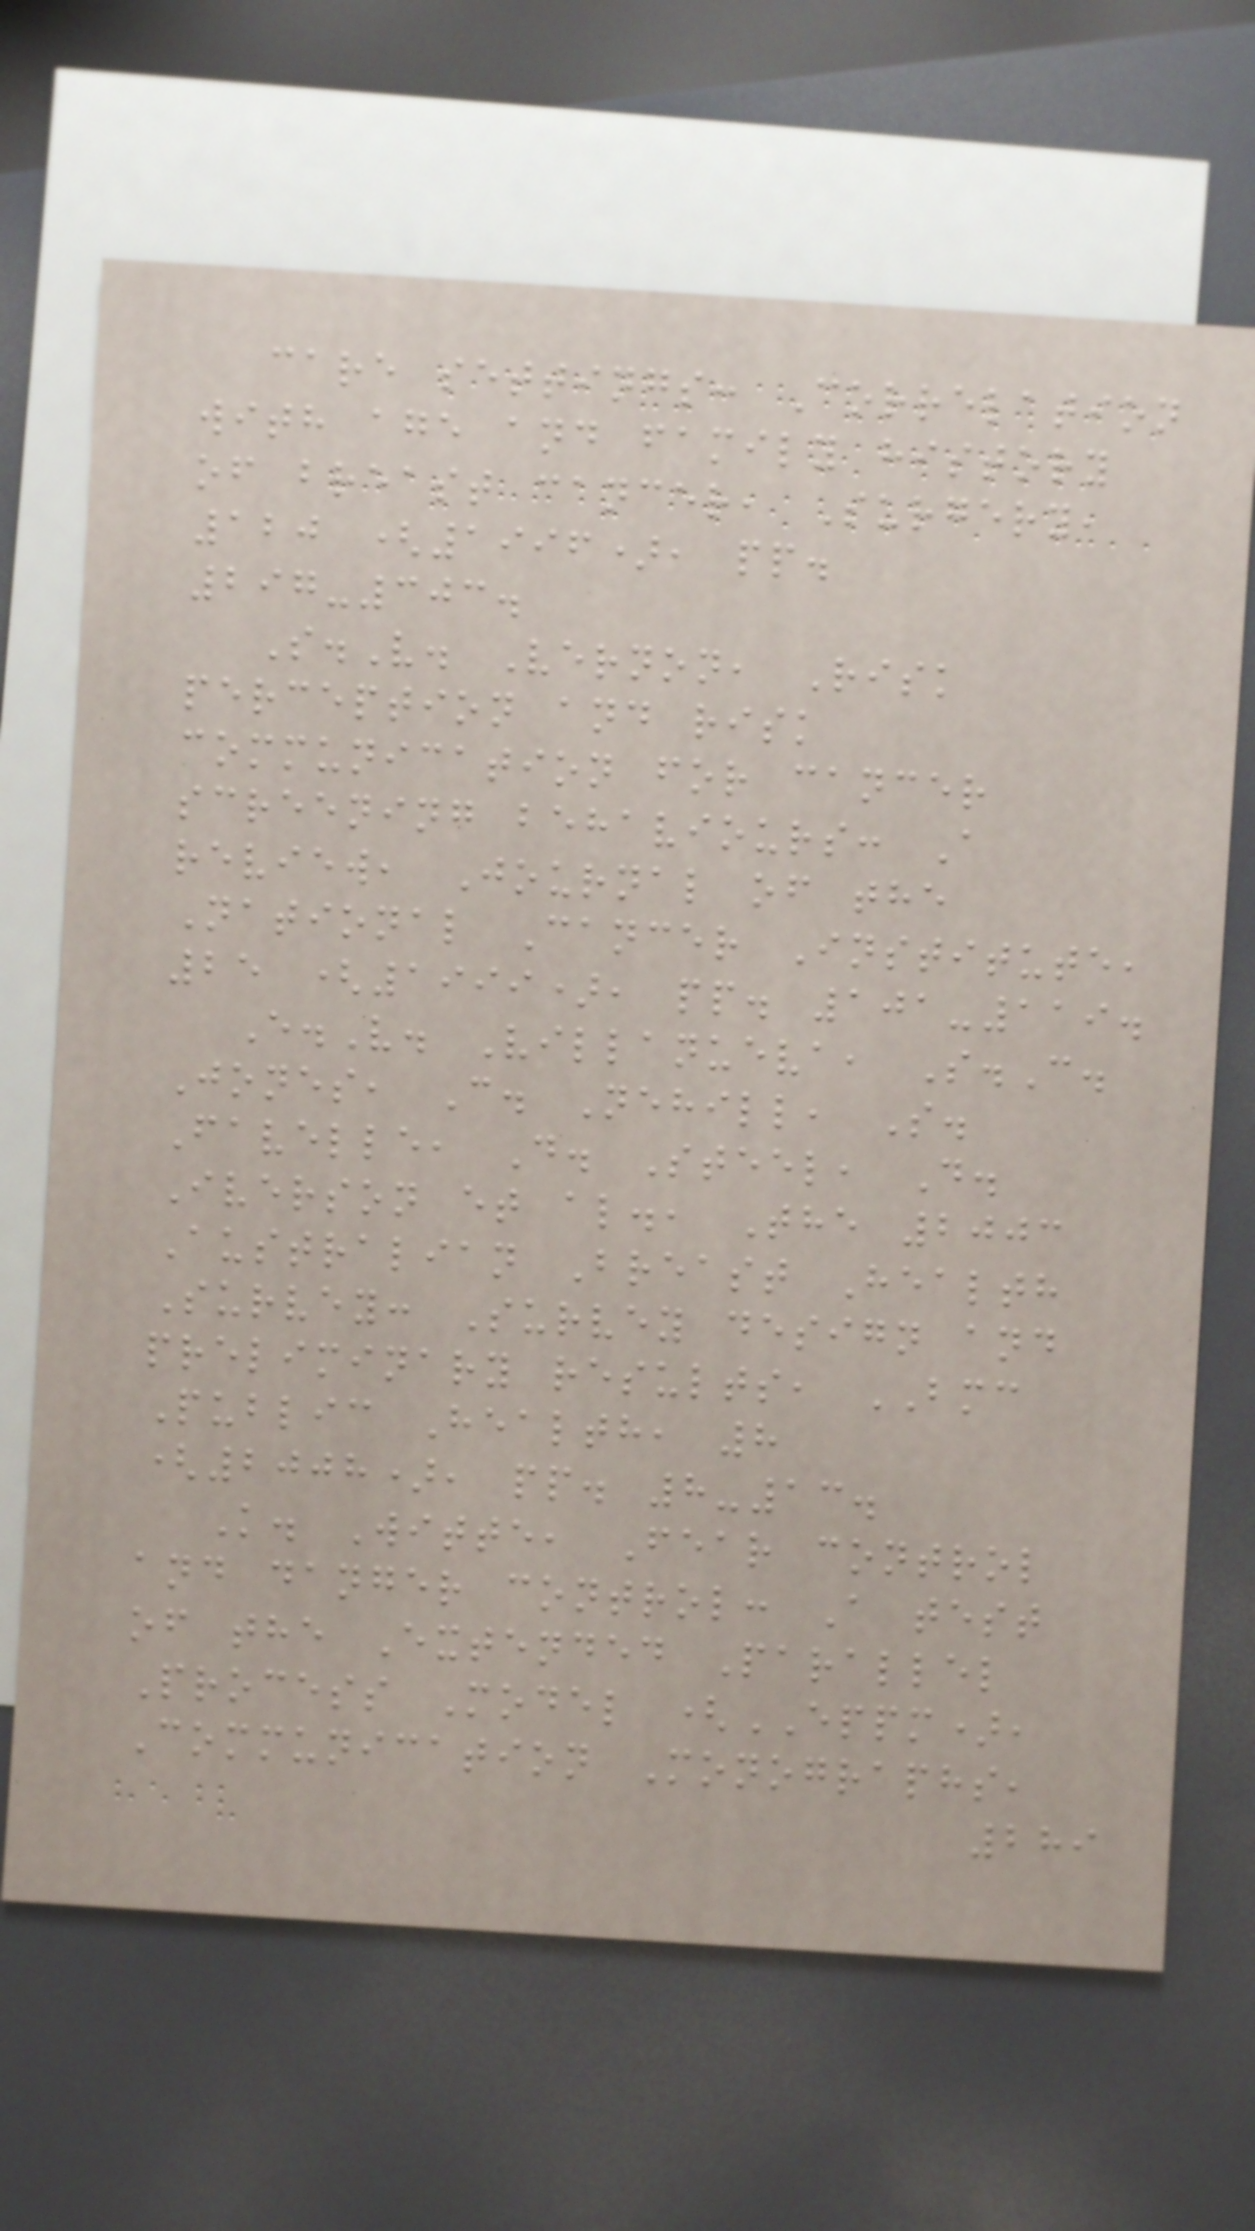care settings: Correlation
with age and family history
of breast cancer, Surgery,
120 (1996), pp.
297-303.
S.V. Vernon, Risk
perception and risk
communication for cancer
screening behaviours: A
review, Journal of the
National Cancer Institute,
25 (1999), pp. 101-119.
E.V. Villanueva, S.C.
Jones, C. Nehill, S.
Favelle, D. Steel, D.
Iverson et al., The 2003
Australian Breast Health
Survey: Survey design and
preliminary results, BMC
Public Health, 8
(2008), pp. 8-13.
K. Witte, Fear control
and danger control: A test
of the Extended Parallel
Process Model (EPPM),
Communication Monographs,
289
